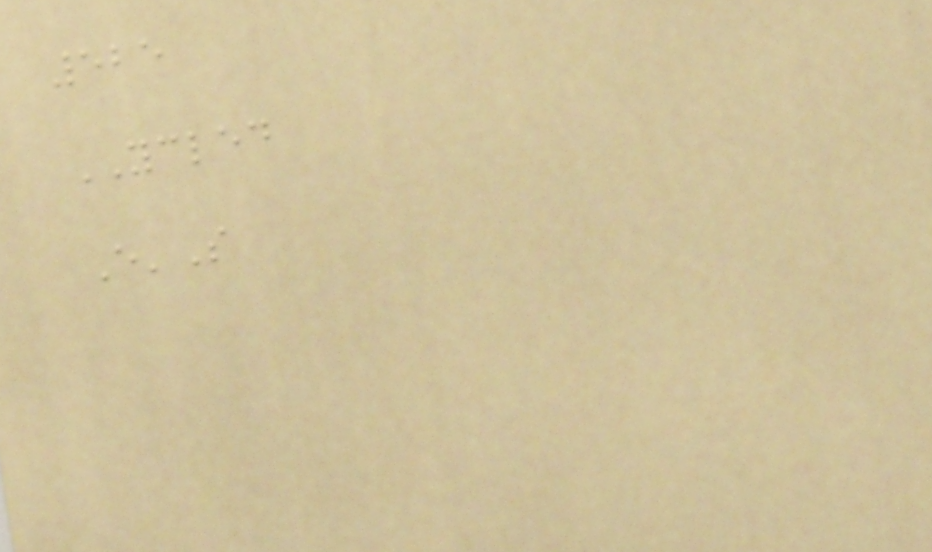525
YCLED
E'S
